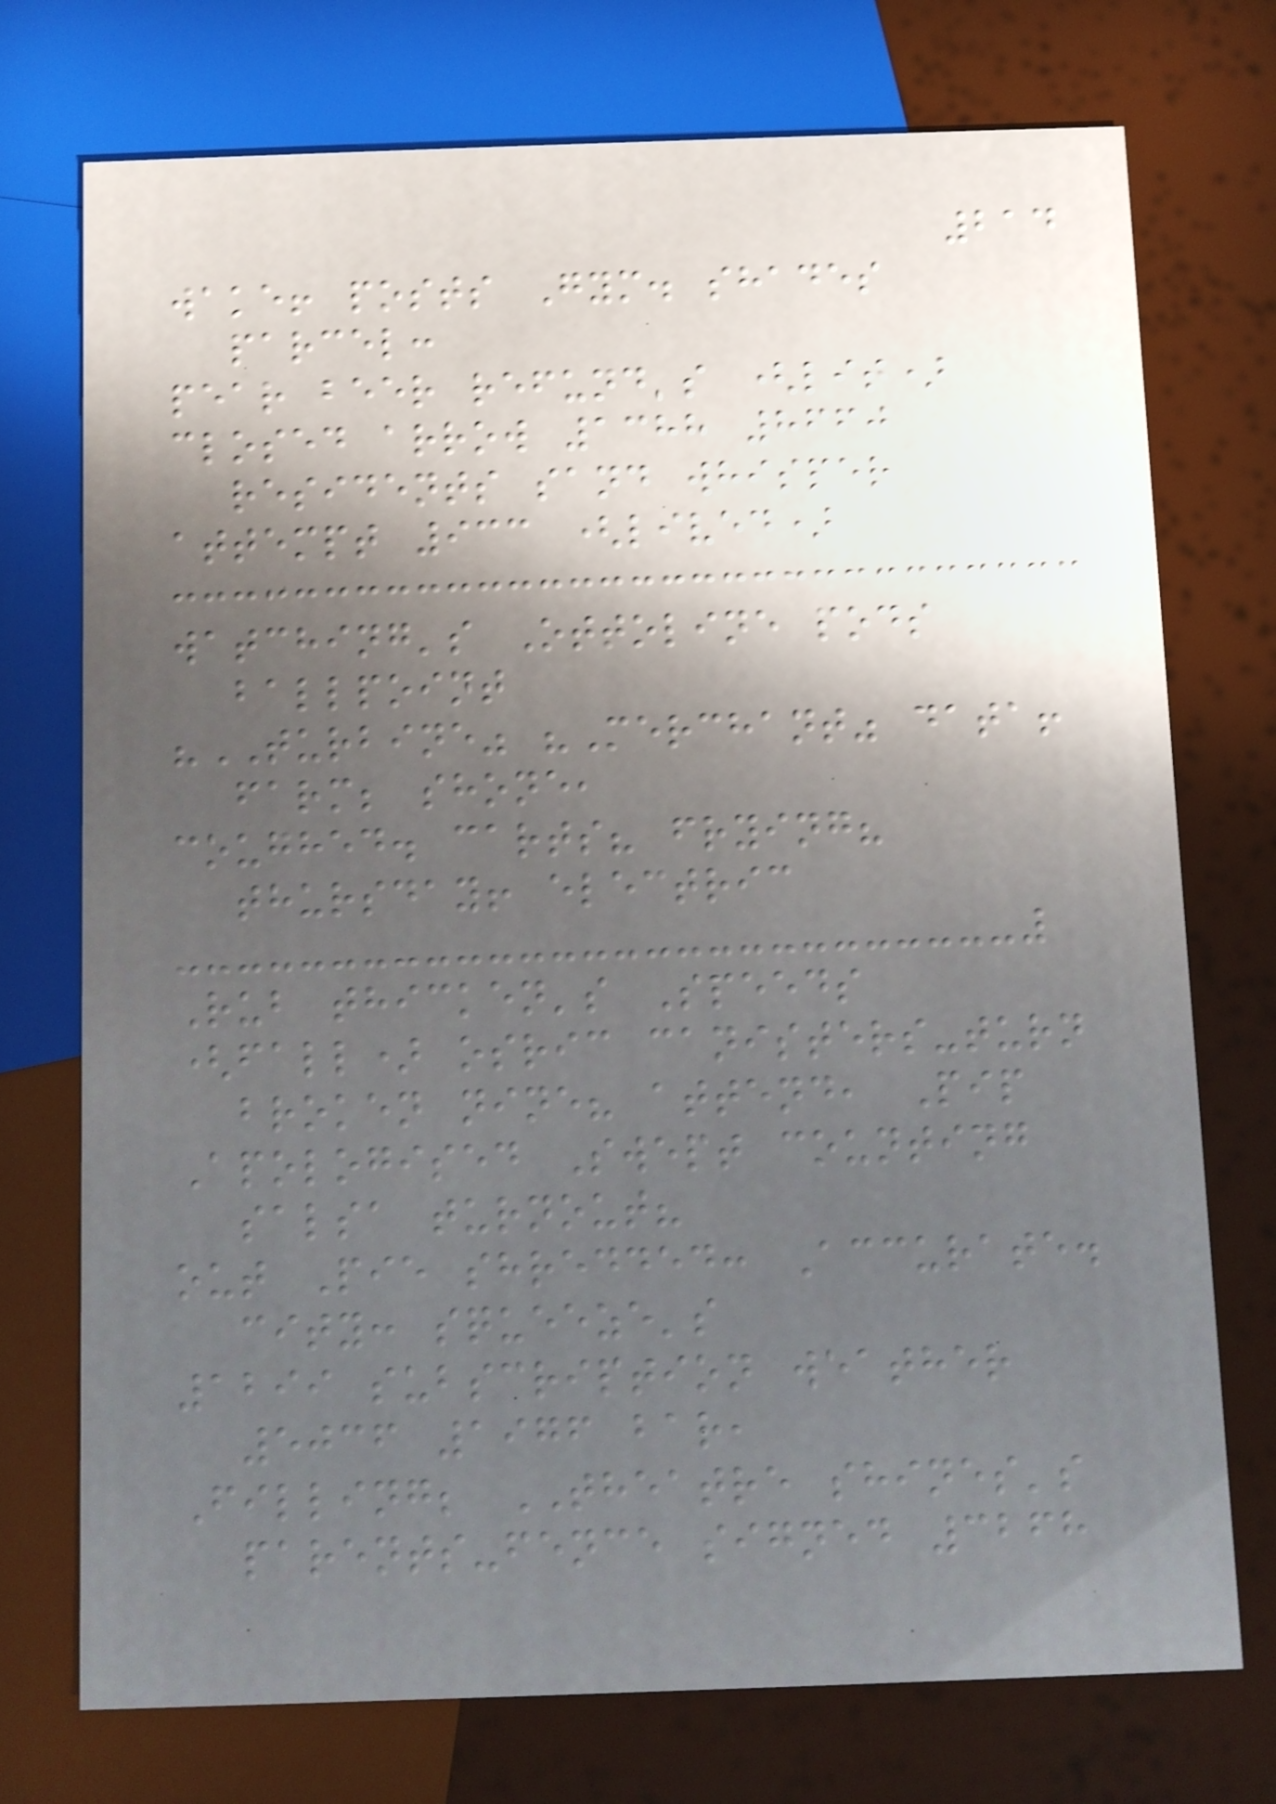214
wake! posts Gym. shades
parcel:
pear beer refund's (lit)
closed arrow 1388 8660
residents sand whisper
attempt 933 (lived)
watching's Ottoline pods
ballpoint
"TURBINE" "Merchant" data!
farm; shone,
coughed. carts? frying?
thursday! electric
Rub thicken's Speeds
(fall) osric canisters-turn
broken nine? attend, Pip
Apologised Swept counting
salsa turnout?
out Pie shredded: Accurate.
city: squeeze's
1299 subscription weather
5036 1976 bar,
Filling; THEATRE shines's
parents-fence signed 3268
